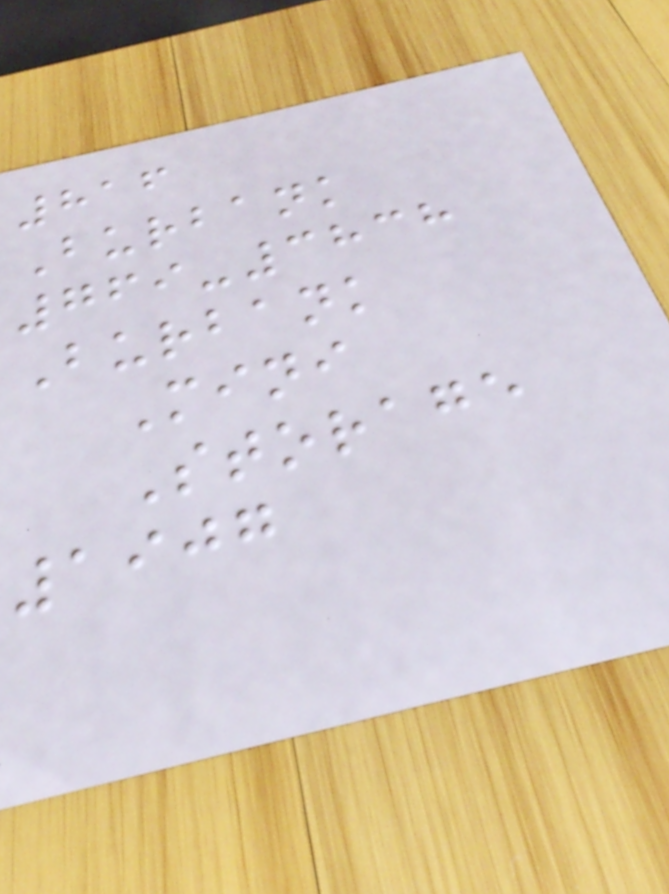816
Burbank
769-3838
Burbank
Mini
Storage
1907
